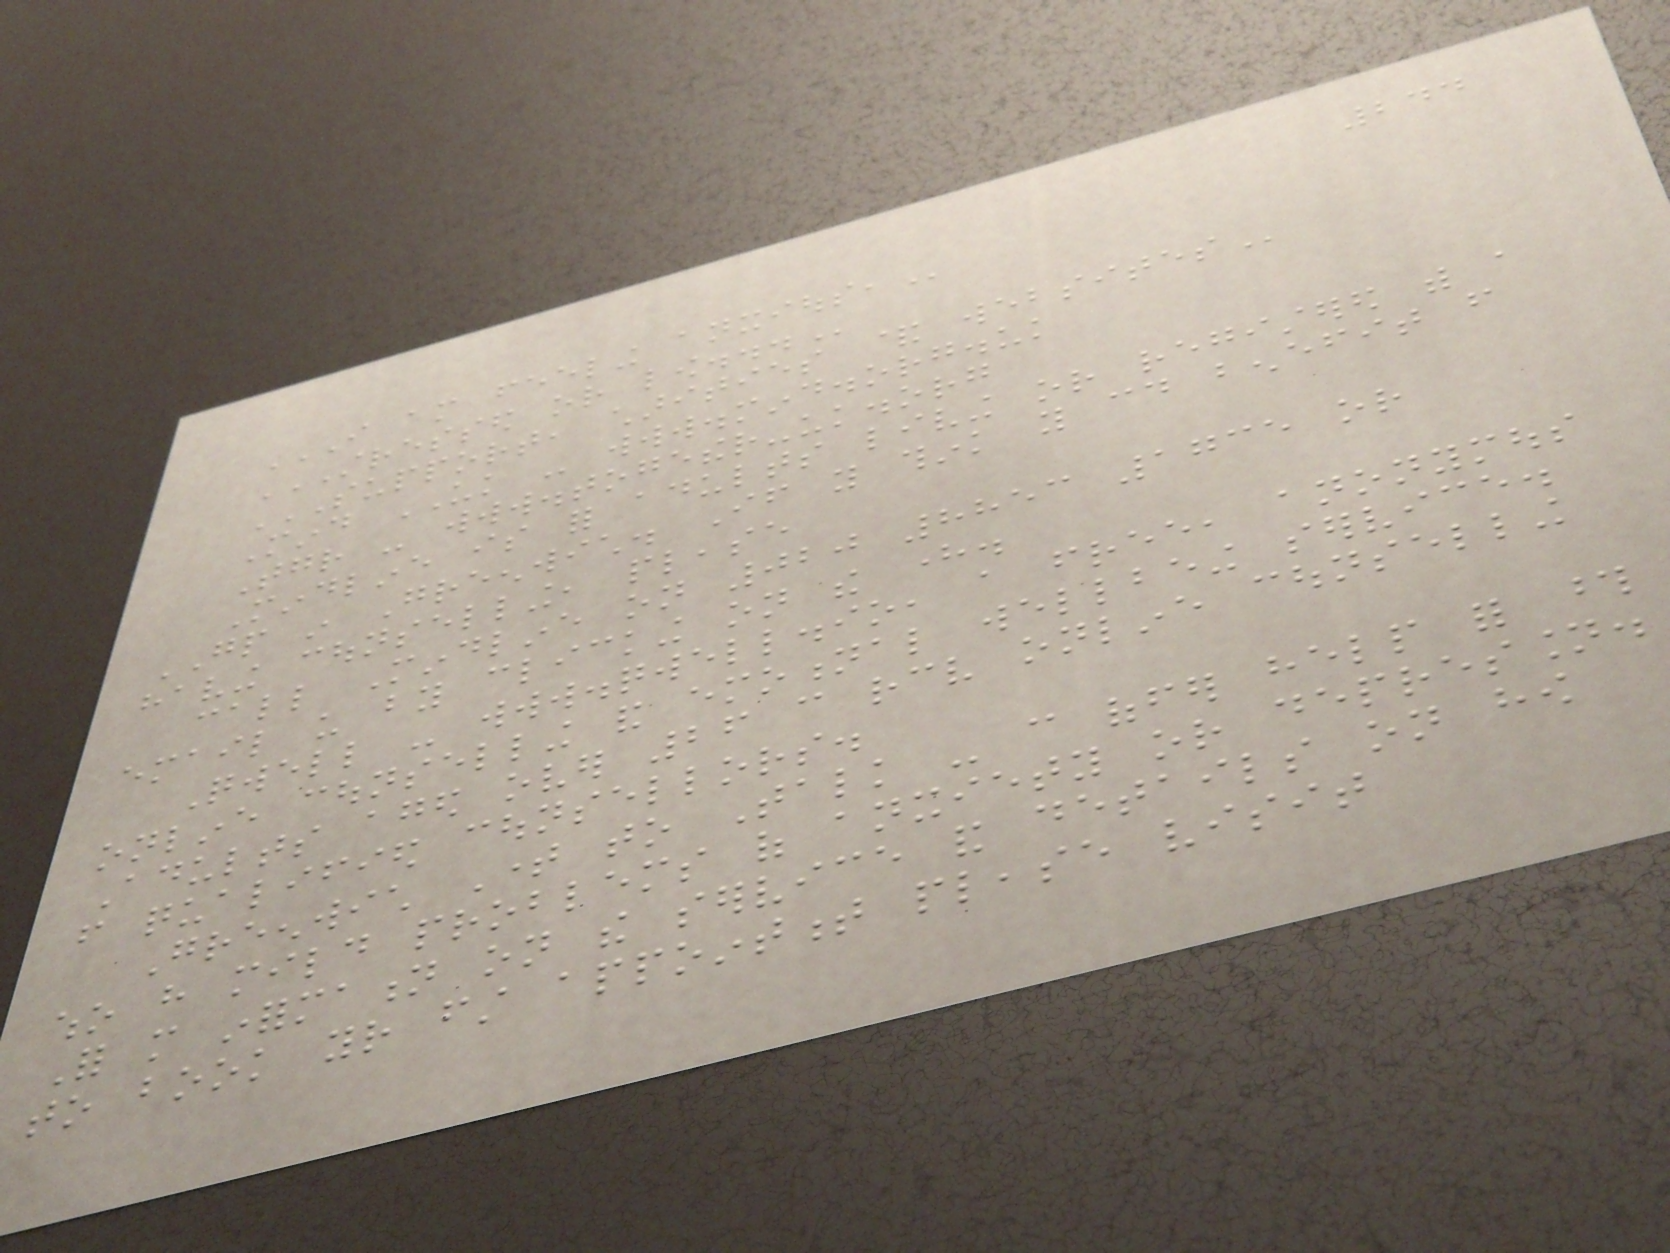244
I AM FEELING ANXIOUS,
STRESSED OR LOW...
SUPPORT, CHARITIES & WEBSITES
Mind UK - www.mind.org.uk
Together - www.together-uk.org
Mindline is for adults living or registered with a
GP in Greenwich. If you think you could benefit from
having counselling, please
call Mindline on 020 8853 1735 or
email us by clicking on the here.
Qwell - www.qwell.io, a free, anonymous
online counselling and emotional wellbeing service.
Adults aged over 26 can receive online counselling
from qualified counsellors.
Greenwich Time to Talk - can offer help for those
who have mild problems of anxiety or depression.
For more information on the service and details on how
to book your first appointment please visit
